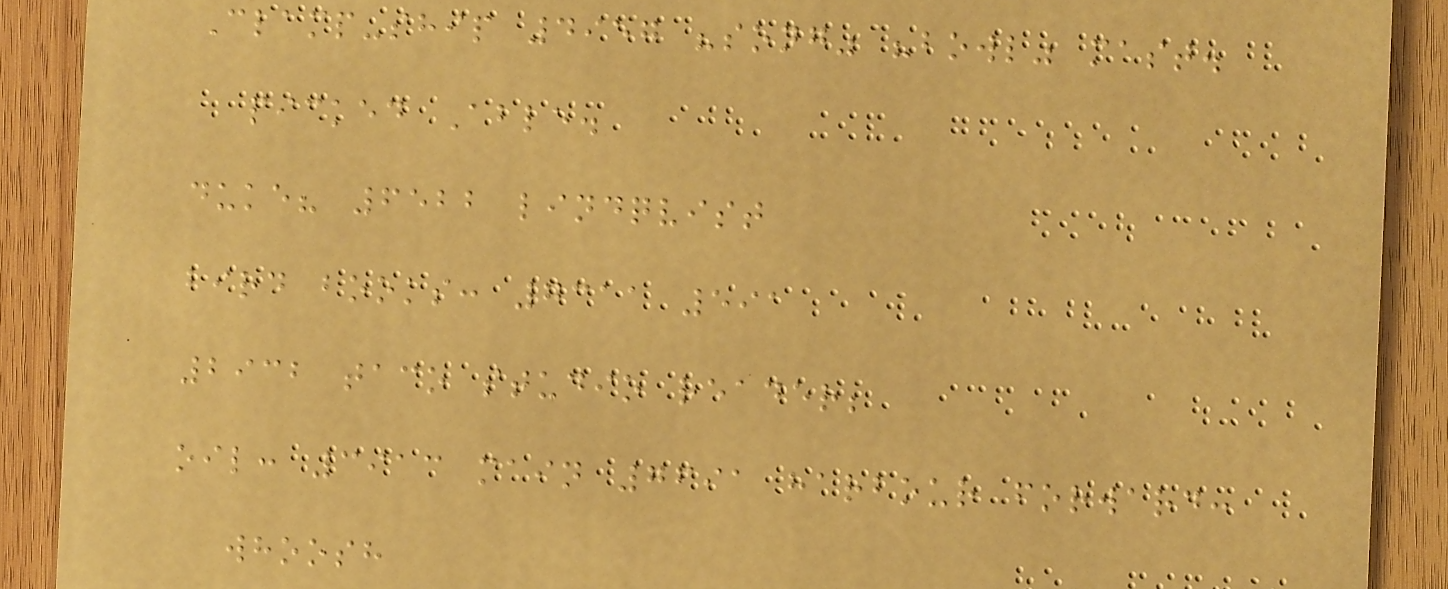Clamp-ship 4957 "song" "bowl" mast.
picked Able.
duke? 6522 lindqvist
bird books: 7311 591
2932 taco studio reader;
oil: 3913 main 7691 harbour forward:
whoosh
